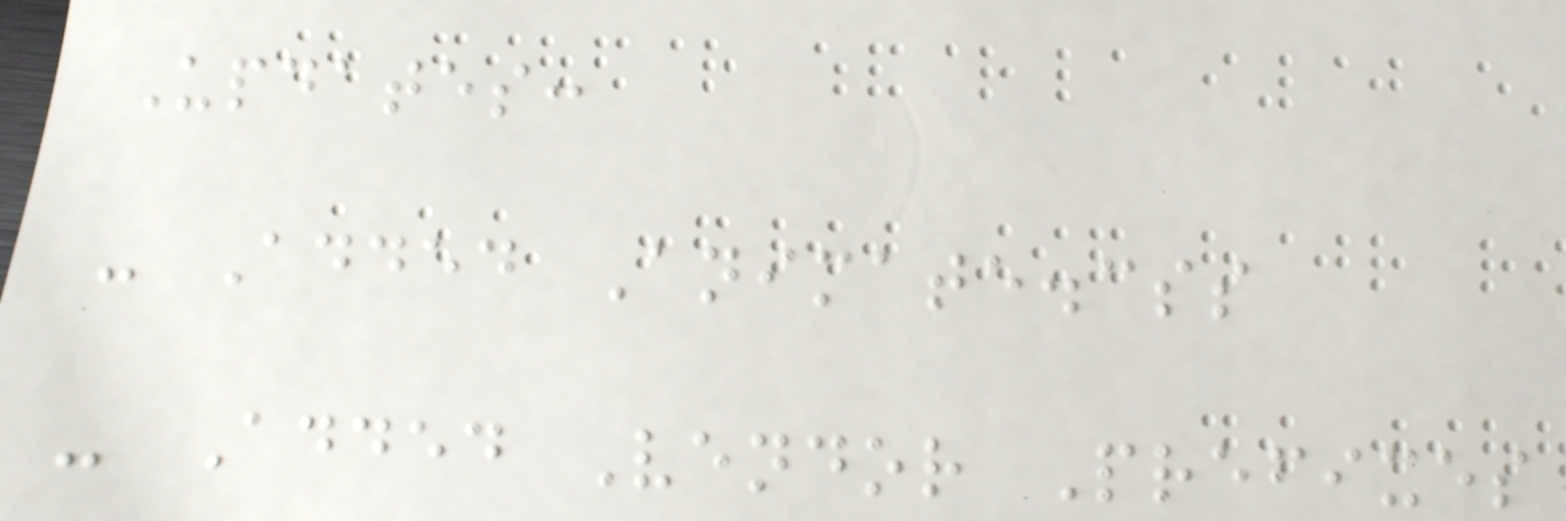Updates:
- Added Animate.css
- Added Vendor Prefixes
